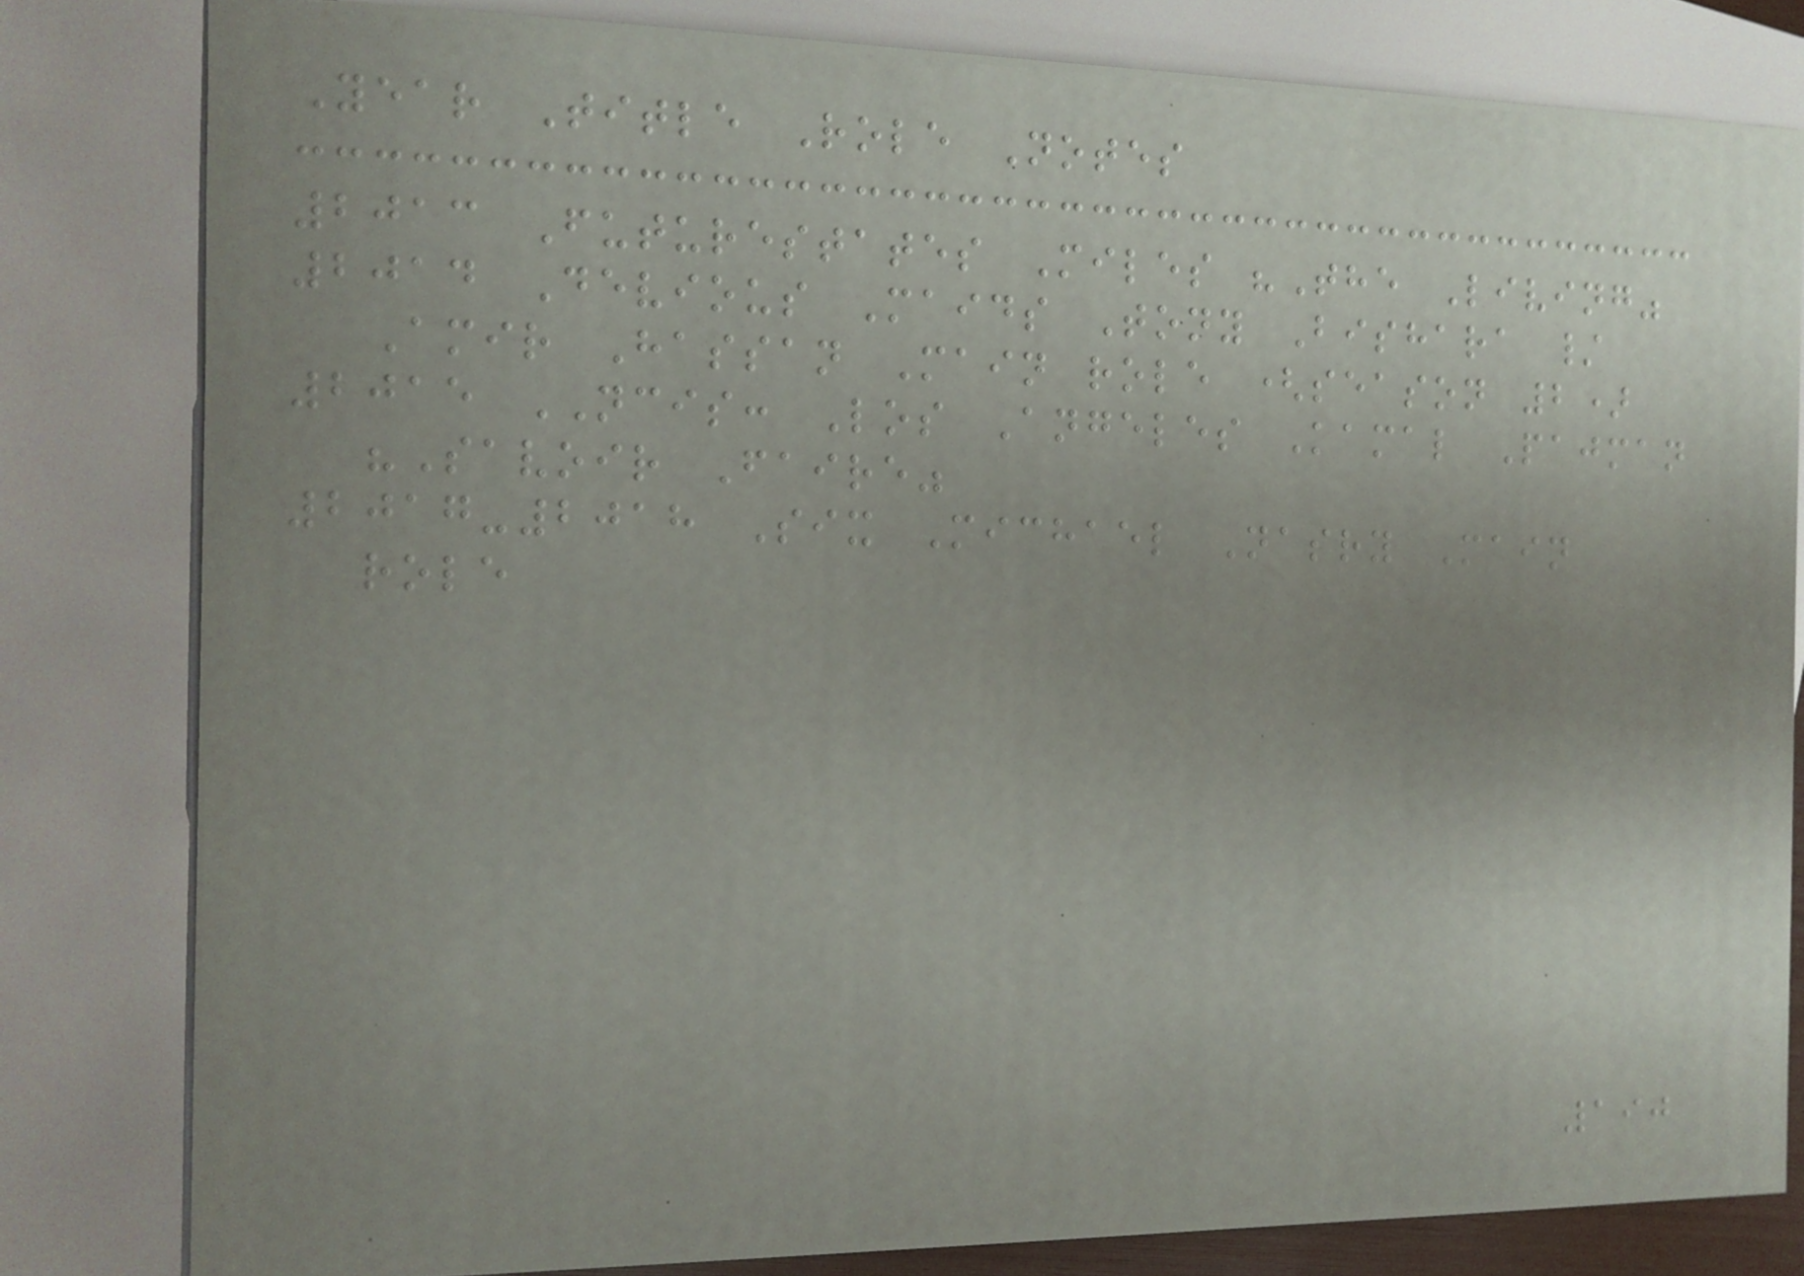Year Title Role Notes
2013 Futurestates Miles "The Living"
2014 Devious Maids Tony Bishara /
Amir Hassan Main role (season 2)
2015 NCIS: Los Angeles Kamal Pajman
"Savoir Faire"
2017-2018 Six Michael Nasry Main
role
190
